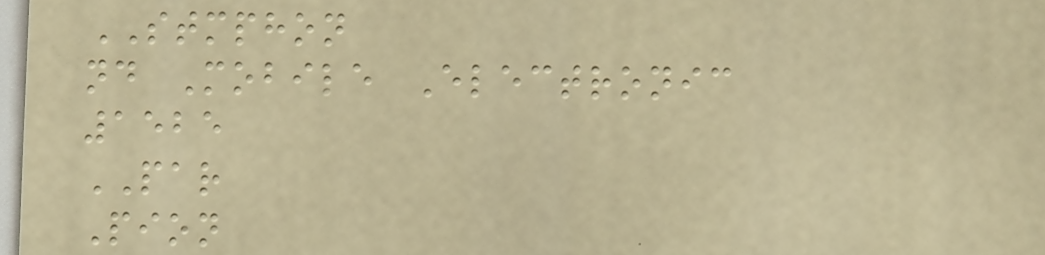STMPHON
nd Mobile Electronic
1525
PAR
Pion
